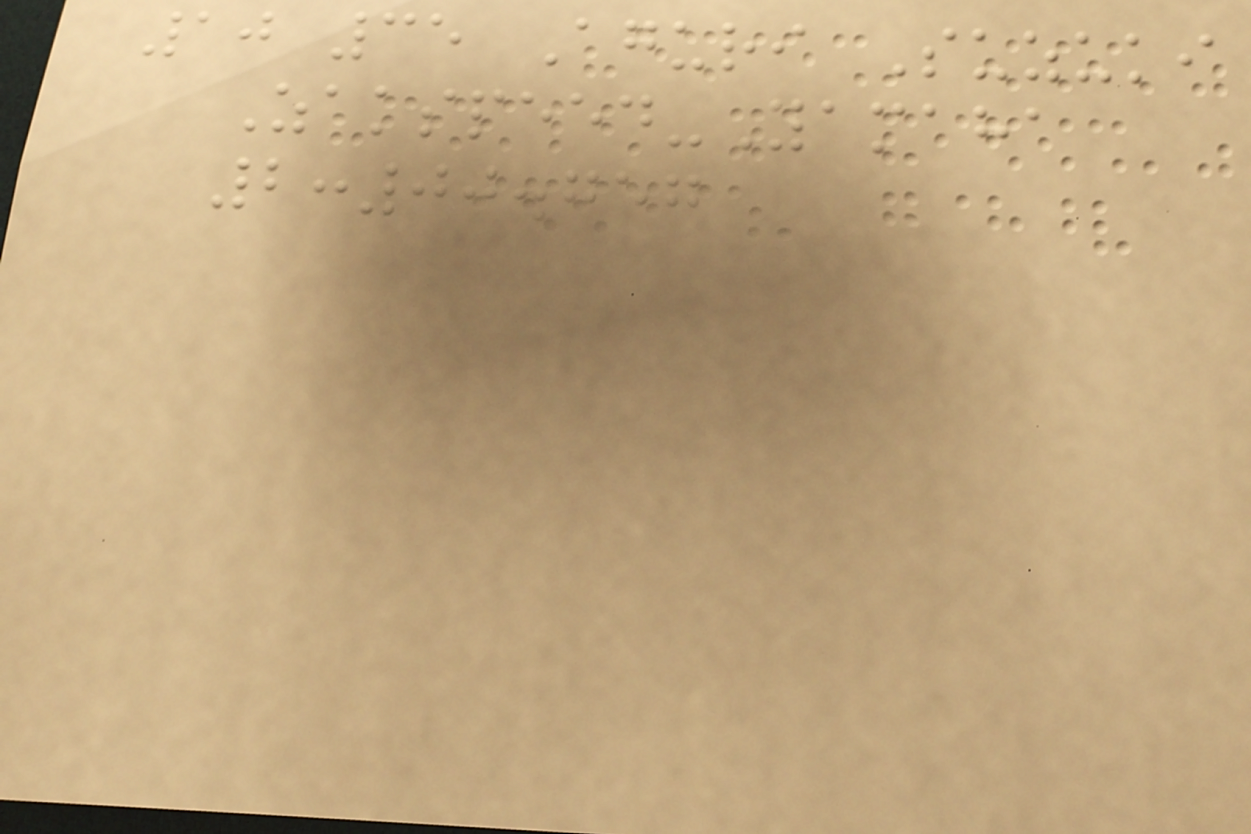10 35 Aguri Suzuki
Zakspeed-Yamaha
2:00.757
